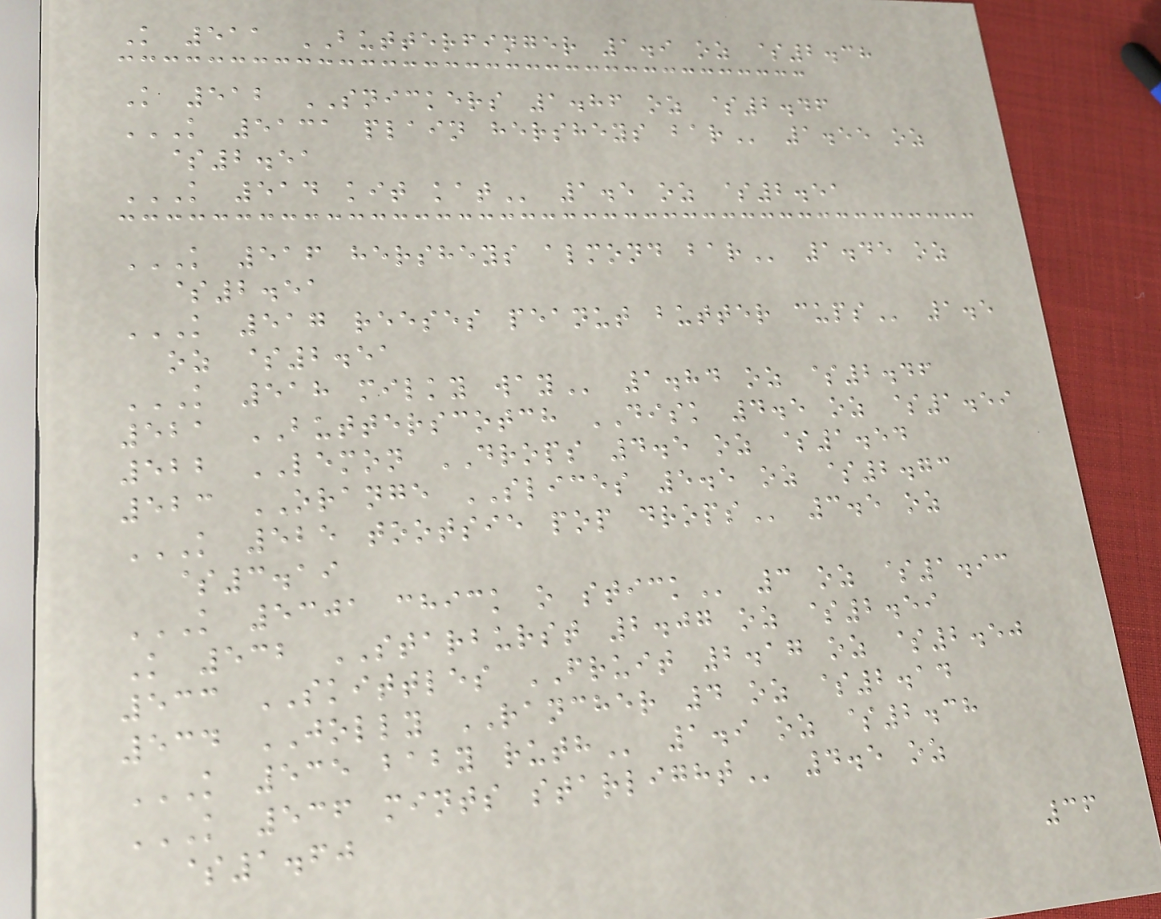K 511 BUTTERFINGER 1.9 oz $2.38
K 512 SNICKERS 1.86 oz $2.46
K 5131 PLAIN HERSHEYS BAR 1.55 oz
$2.51
K 514 KIT KAT 1.5 oz $2.51
K 516 HERSHEYS ALMOND BAR 1.45 oz
$2.51
K 517 REESES PEANUT BUTTER CUPS 1.5
oz $2.51
K 518 MILKY WAY 1.84 oz $2.46
521 BUTTERSCOTCH DISK 4.5 oz $1.59
522 LEMON DROPS 4.5 oz $1.54
523 ORANGE SLICES 5.5 oz $2.73
K 525 TOOTSIE POP DROPS 3.5 oz
$3.19
K 5301 CHICK O STICK 3 oz $1.93
K 532 STARBURST 2.07 oz $2.59
533 SKITTLES FRUIT 2.17 oz $2.50
534 JOLLY RANCHER 4 oz $2.14
K 535 BABY RUTH 1.9 oz $2.38
K 536 MINTS STARLIGHT 4.5 oz
$1.60
36
